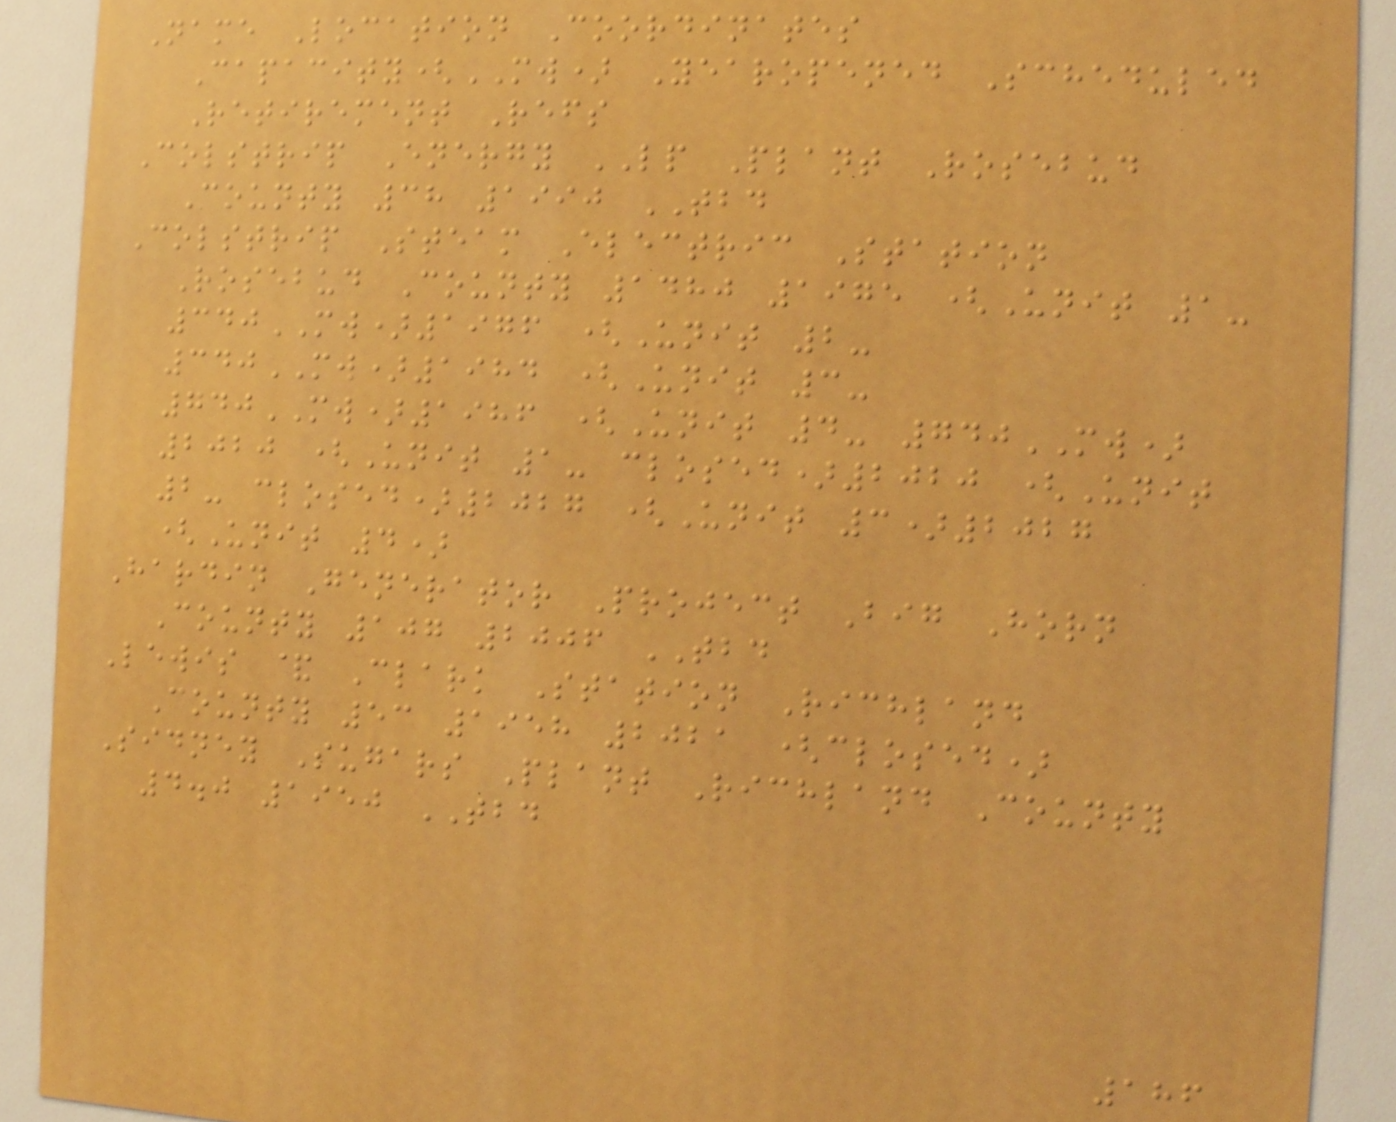Name Location Coordinates
Capacity(MW) Yearopened Scheduled
Retirement Refs
Colstrip Energy LP Plant Rosebud
County 38 1990 TBD
Colstrip Steam Electric Station
Rosebud County 1480 1975 (Unit 1-
340MW)1976 (Unit 2-
340MW)1984 (Unit 3-
740MW)1986 (Unit 4- 740MW)
2020 (Unit 1- closed)2020 (Unit
2- closed)2027 (Unit 3)2027
(Unit 4)
Hardin Generator Project Big Horn
County 107 2006 TBD
Lewis & Clark Station Richland
County 53 1958 2021 (closed)
Sidney Sugars Plant Richland County
4.0 1950 TBD
186
